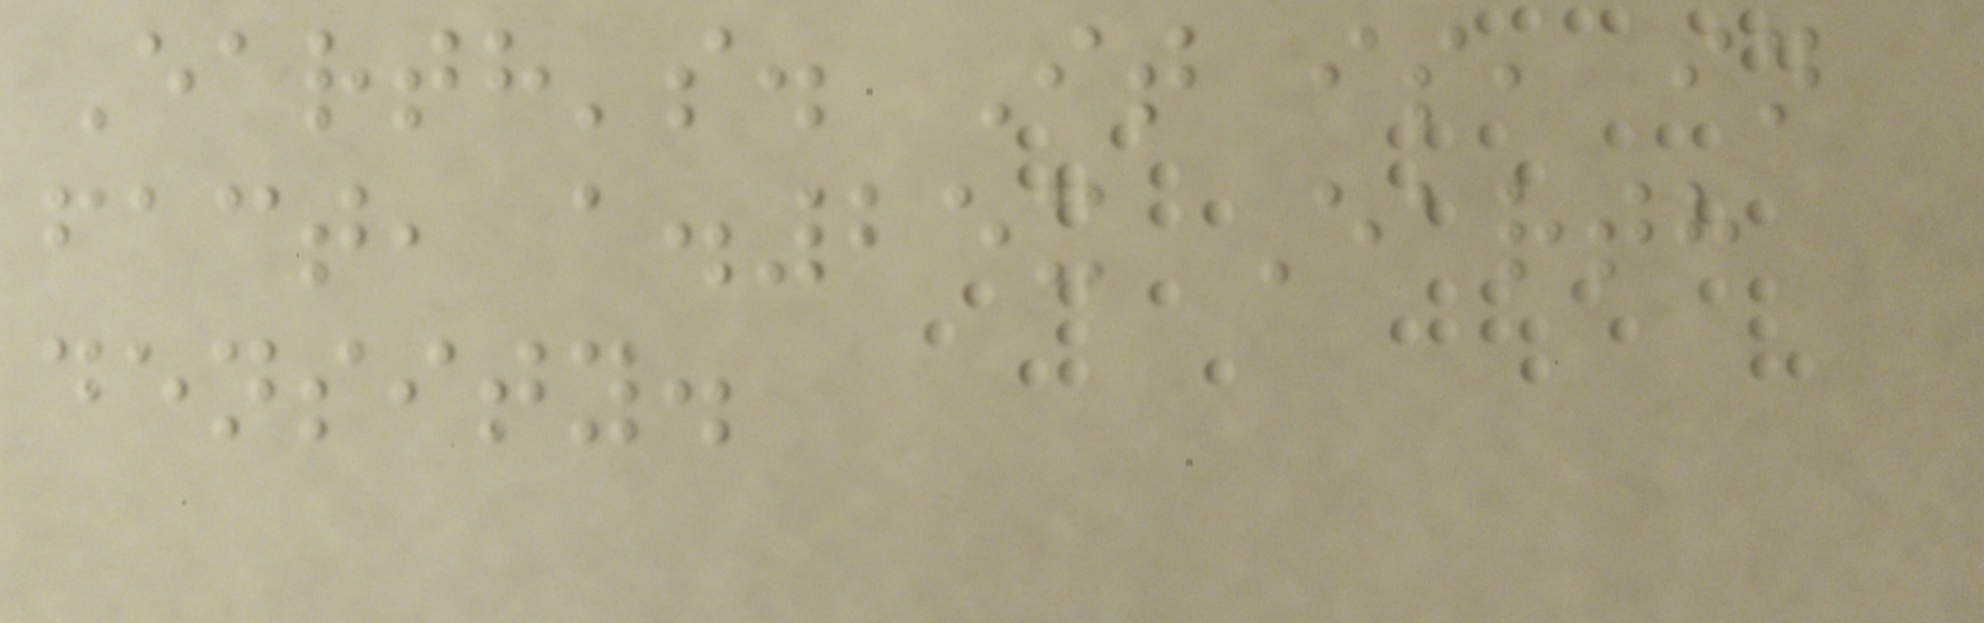Earth's. It is, in
fact, a.25x Earth
density.
